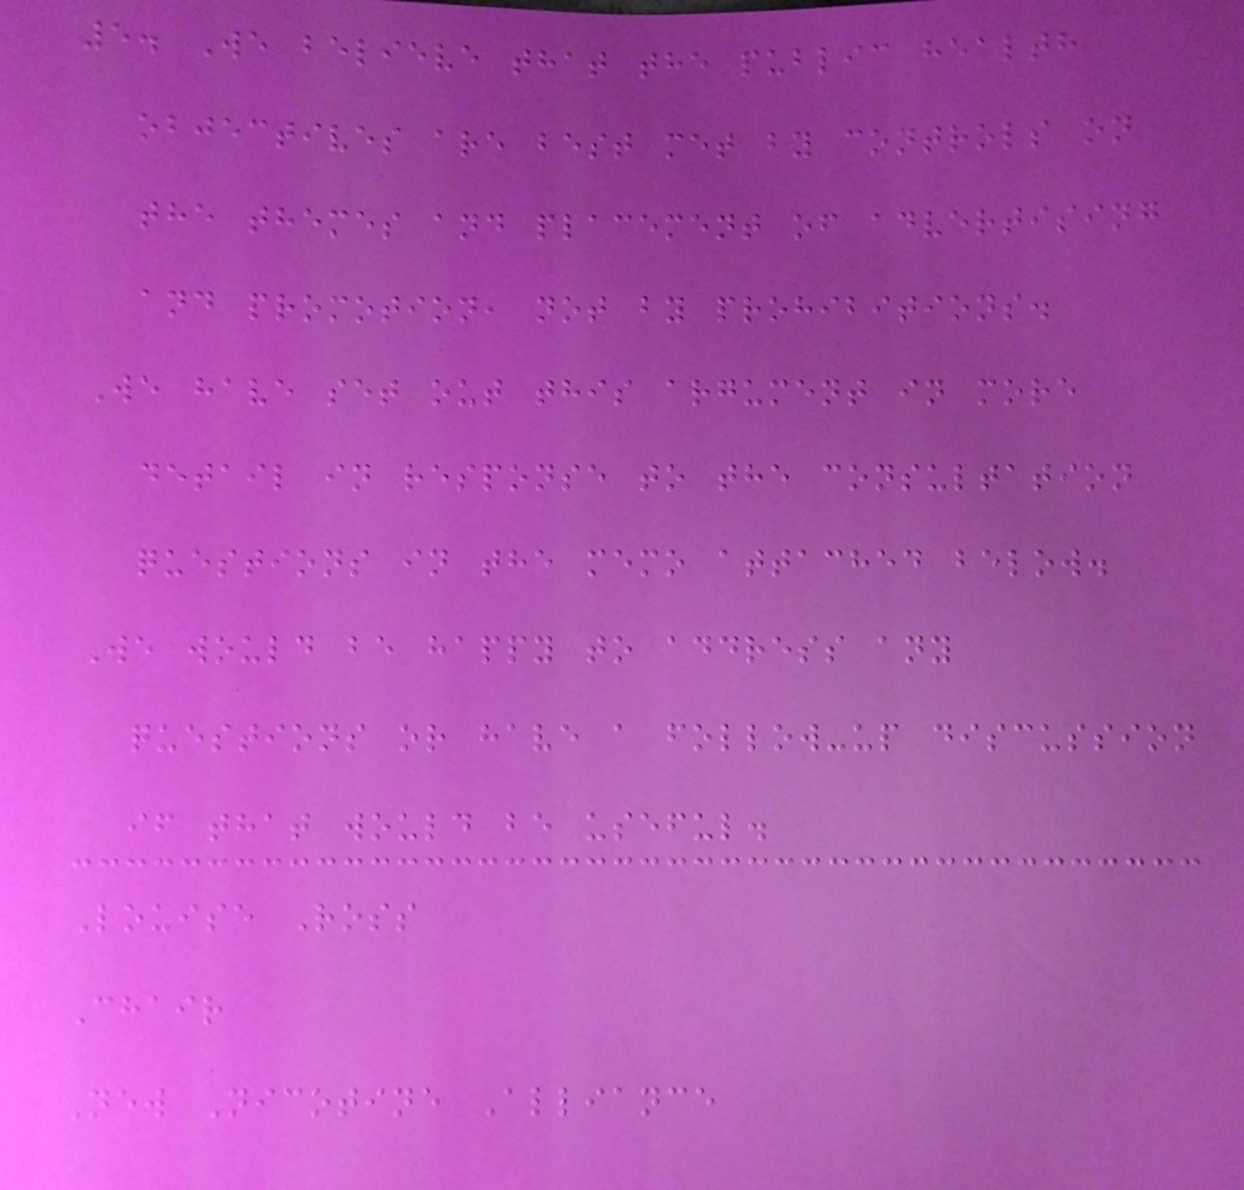5. We believe that the public health
objectives are best met by controls on
the themes and placement of advertising
and promotion, not by prohibitions.
We have set out this argument in more
detail in response to the consultation
questions in the memo attached below.
We would be happy to address any
questions or have a follow-up discussion
if that would be useful.
Louise Ross
Chair
New Nicotine Alliance
